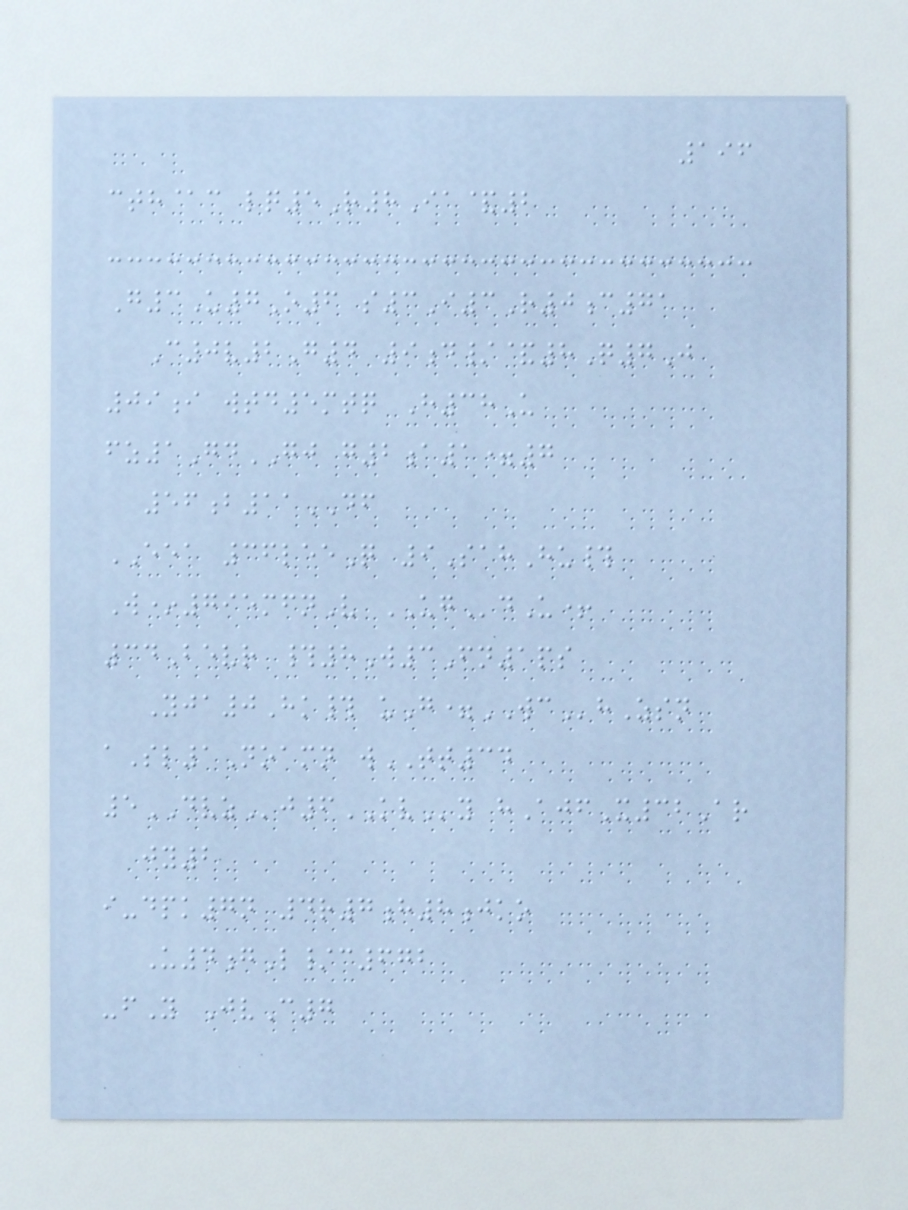196
cth@c lq5R8Ia&2
G3U7O6 s3I3R0c71
C0v2G4 9d/&8Q7J
09i wtd5mtq H38U
fz1GdGJ g2a1=7
56b11DF
EEA 36leeQ 9SahHu#
W*795mfnV UGdU+
34Bevr #8W3Fn1ps
Yja0Hk# uG=WChZsn
aSl1Noamn wTT34
5DVZj6KVy hAjfX32Ar
jy2
i-dpk7n 4r7h8jko
U4gL/c672
-fY JvC7
